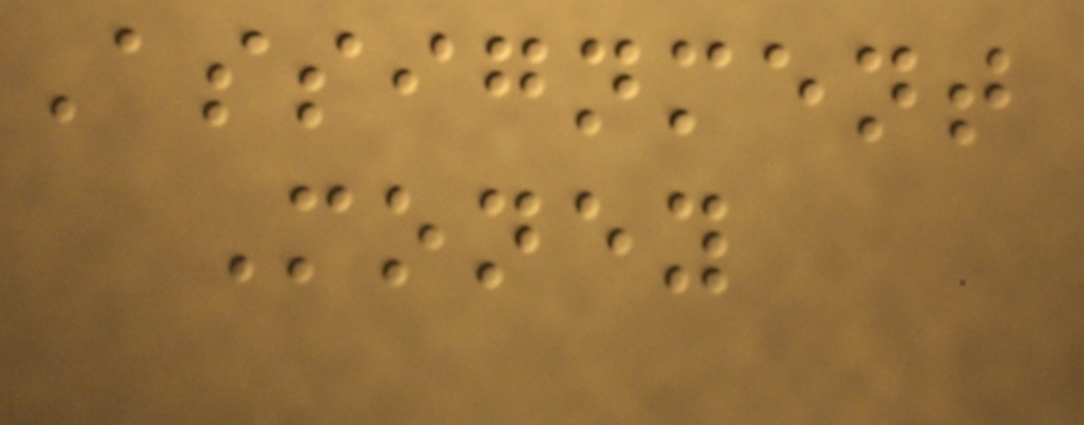Assignment
Money
